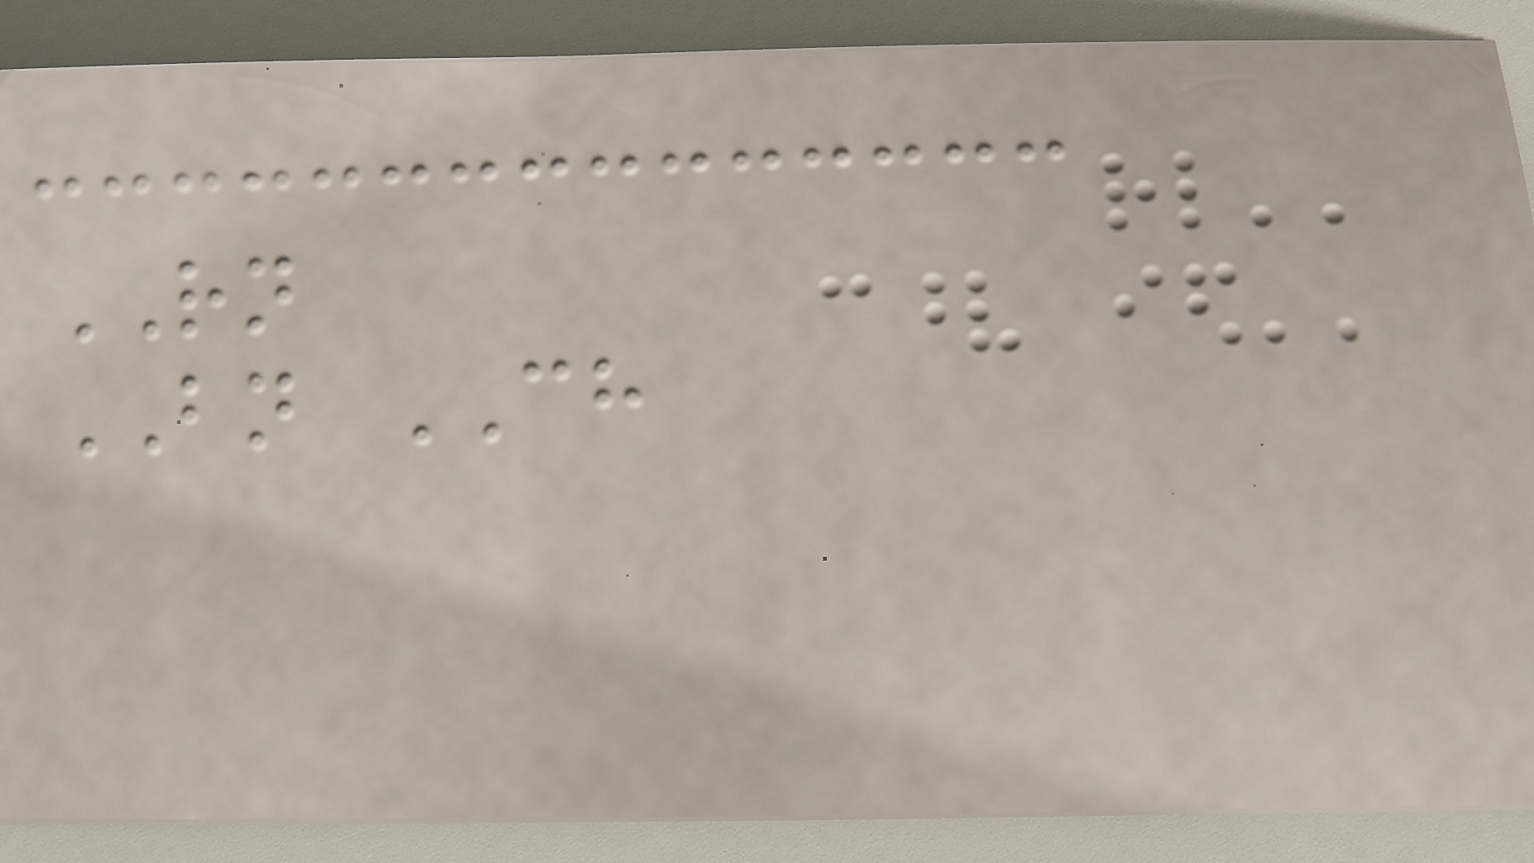RN
BN CH
